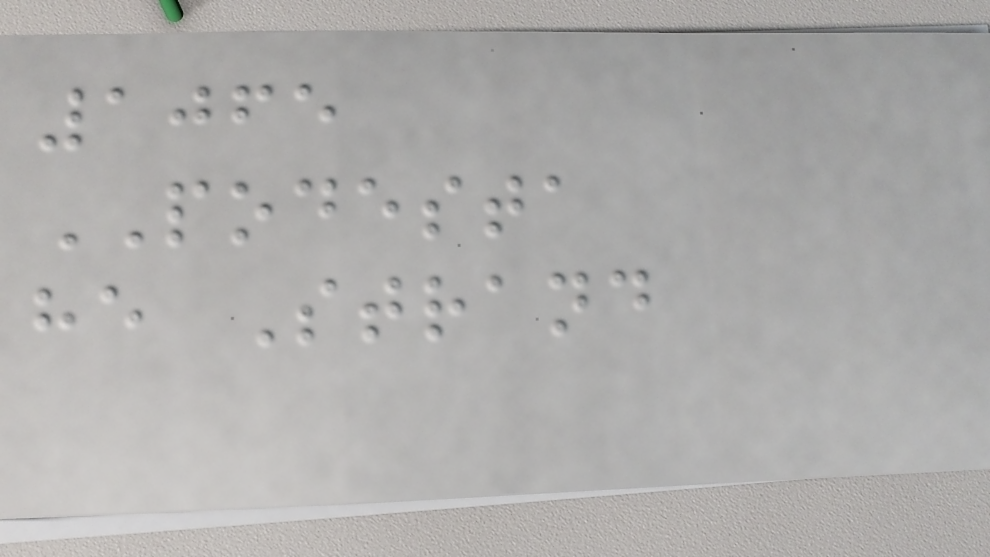1065
PODESTA
he Strand
